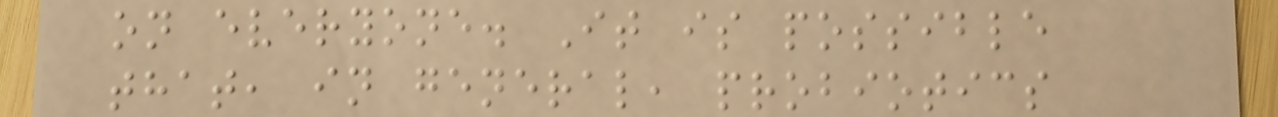on everyone. It is possible
that, in general, probiotics
